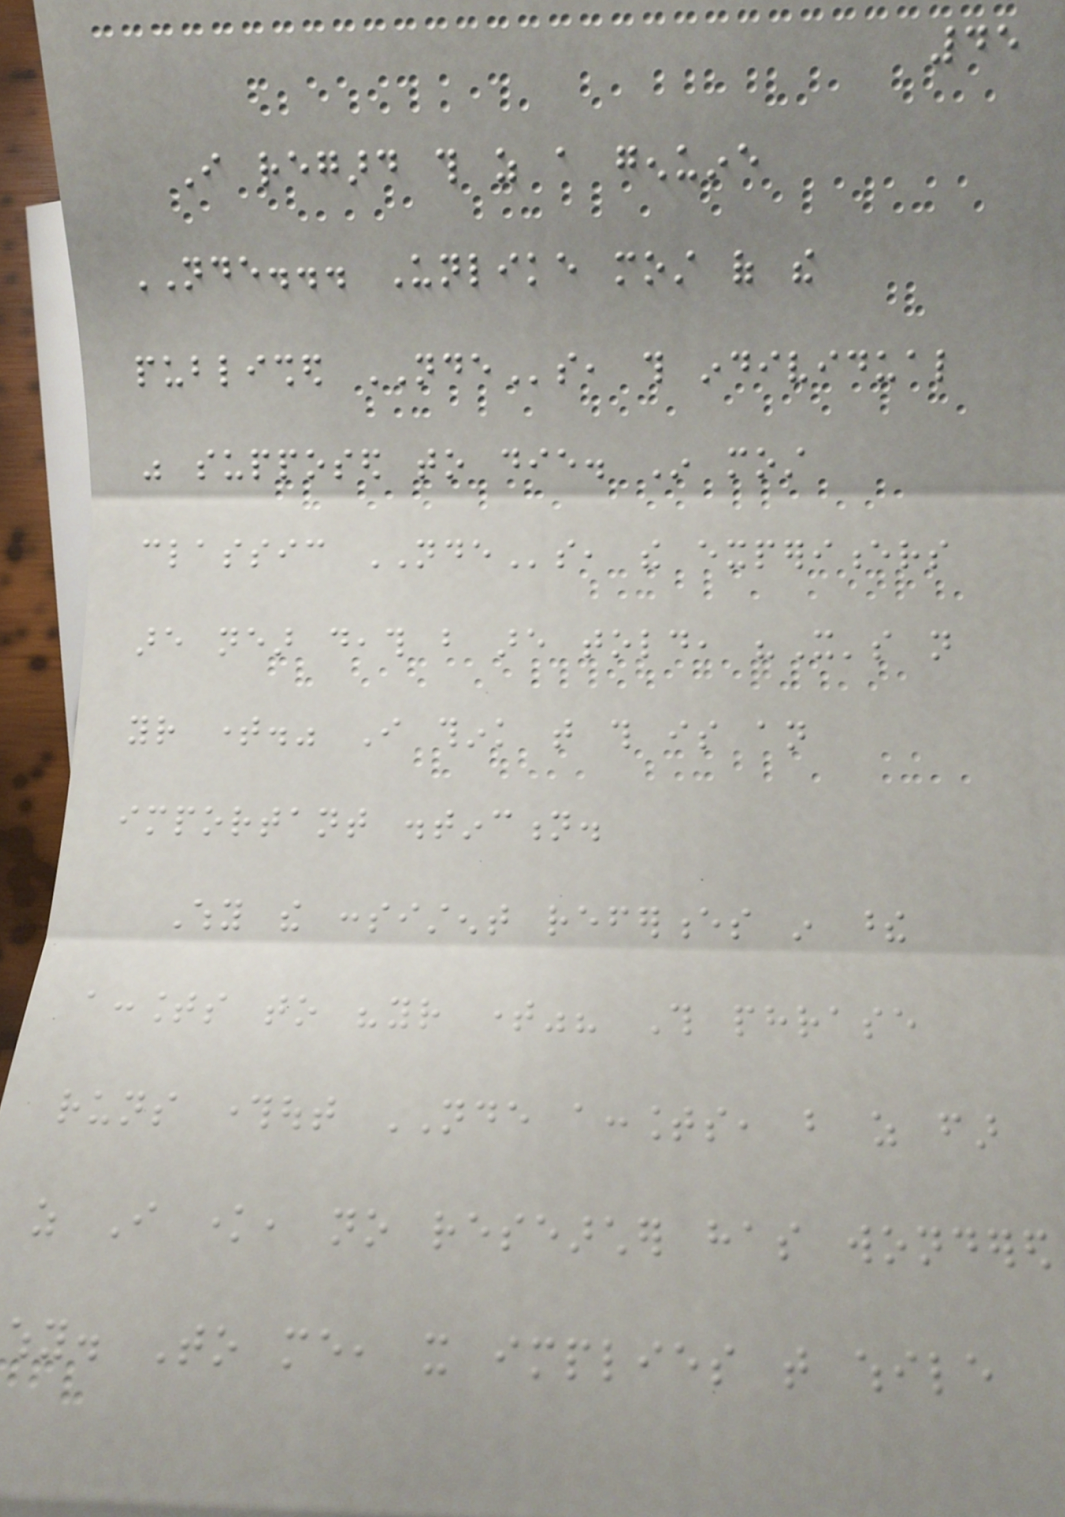45
I regard this as a genuine
NDE... Unlike most of the
published NDEs, this individual
was supposed to die. In most
classic NDEs, the experiencers
are near death but are told, "It's not
your time." I think that this is an
important distinction.
Why the consistent references in these
accounts to "your time"? This phrase
runs throughout NDE accounts, but as far
as I know, no researcher has wondered
why. To me, it implies that while
